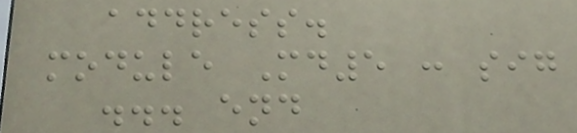address.
module Md5 : sig
... end
